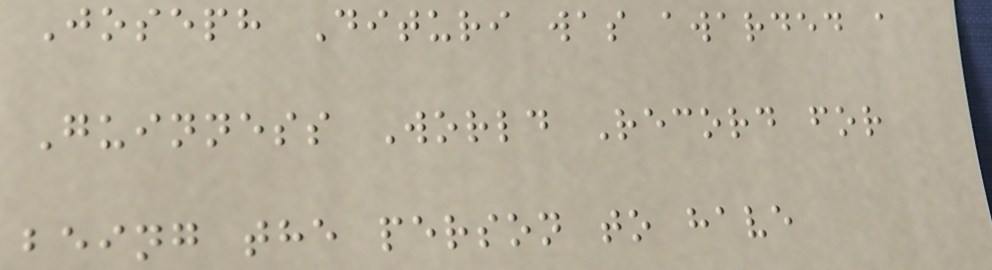Joseph Dituri was awarded a
Guinness World Record for
being the person to have
